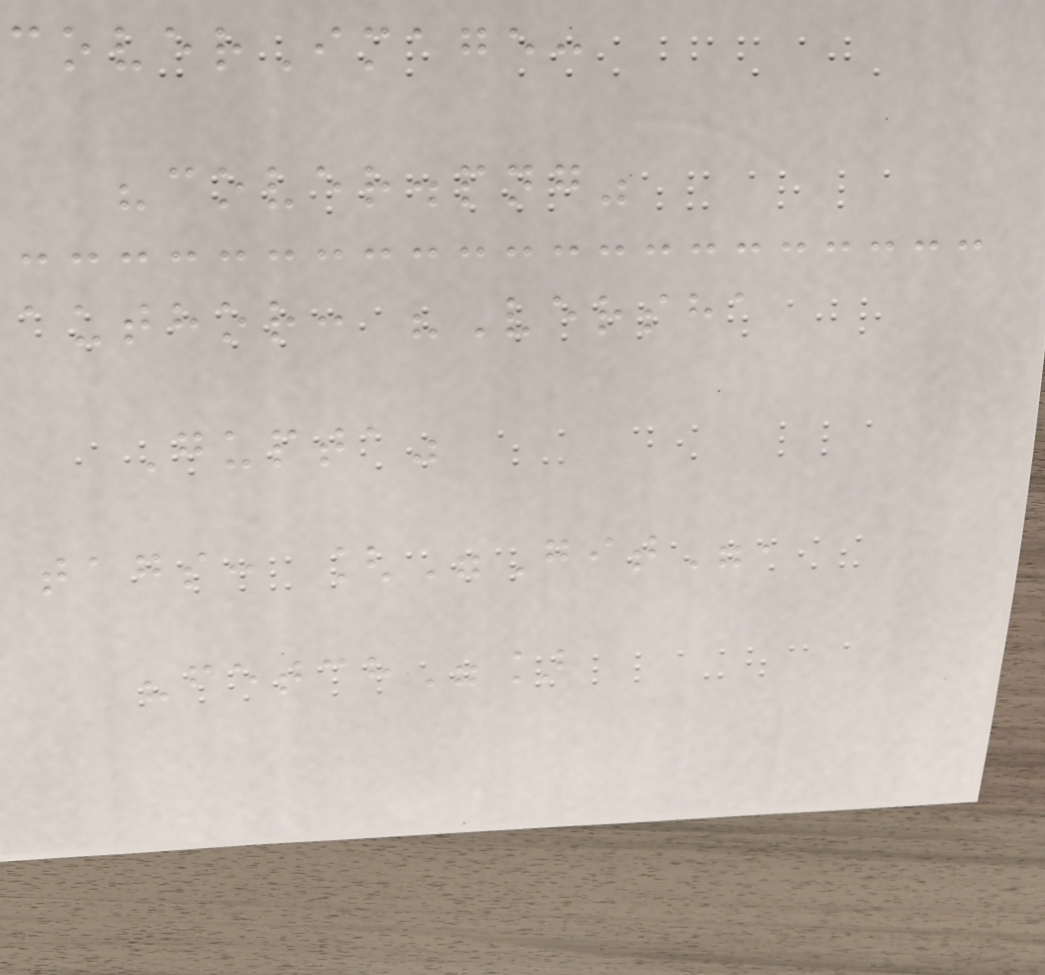coverImage:
"cover.png"
author: "Versha
Gupta"
tags: ["Git",
"fetch"]
